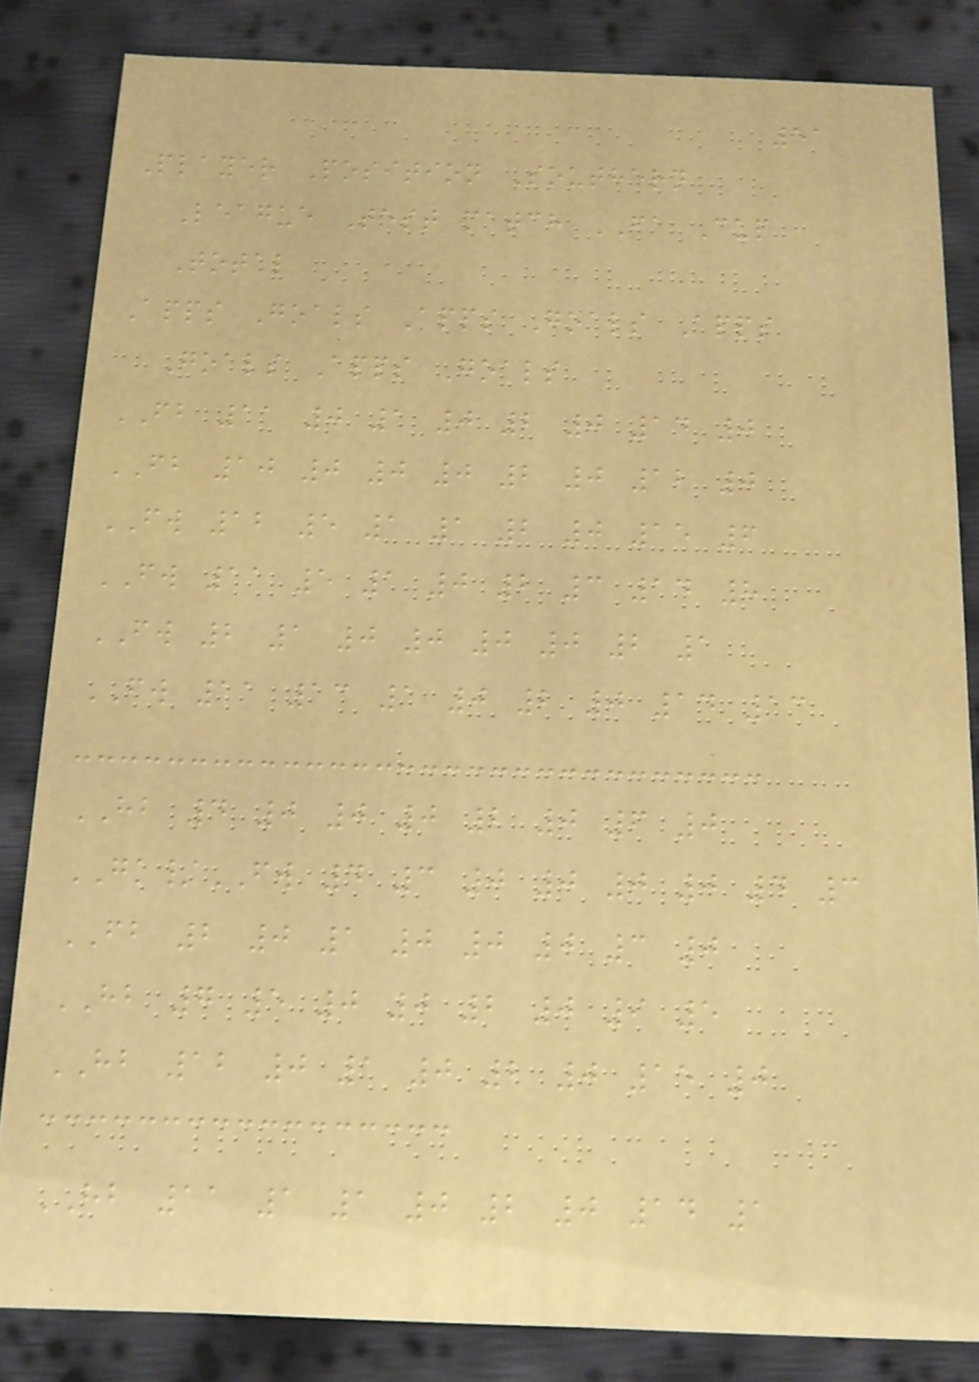51
Player Position Southern
League Test match FA Cup
Total
Apps Goals Apps Goals Apps
Goals Apps Goals
FB 11 0 1 0 2 0 14 0
FB 10 0 0 0 2 0 12 0
FW 12 5 1 1 2 0 15 6
FW 11 5 1 0 2 3 14 8
FW 2 1 0 0 0 0 2 1
FW 11 13 1 0 2 0 14 13
HB 4 0 0 0 2 0 6 0
GK/FW 4 3 0 0 0 0 4 3
FB 2 0 1 0 0 0 3 0
HB 7 5 0 0 2 0 9 5
HB 12 0 1 0 2 0 15 0
HB 11 1 1 0 2 0 14 1
